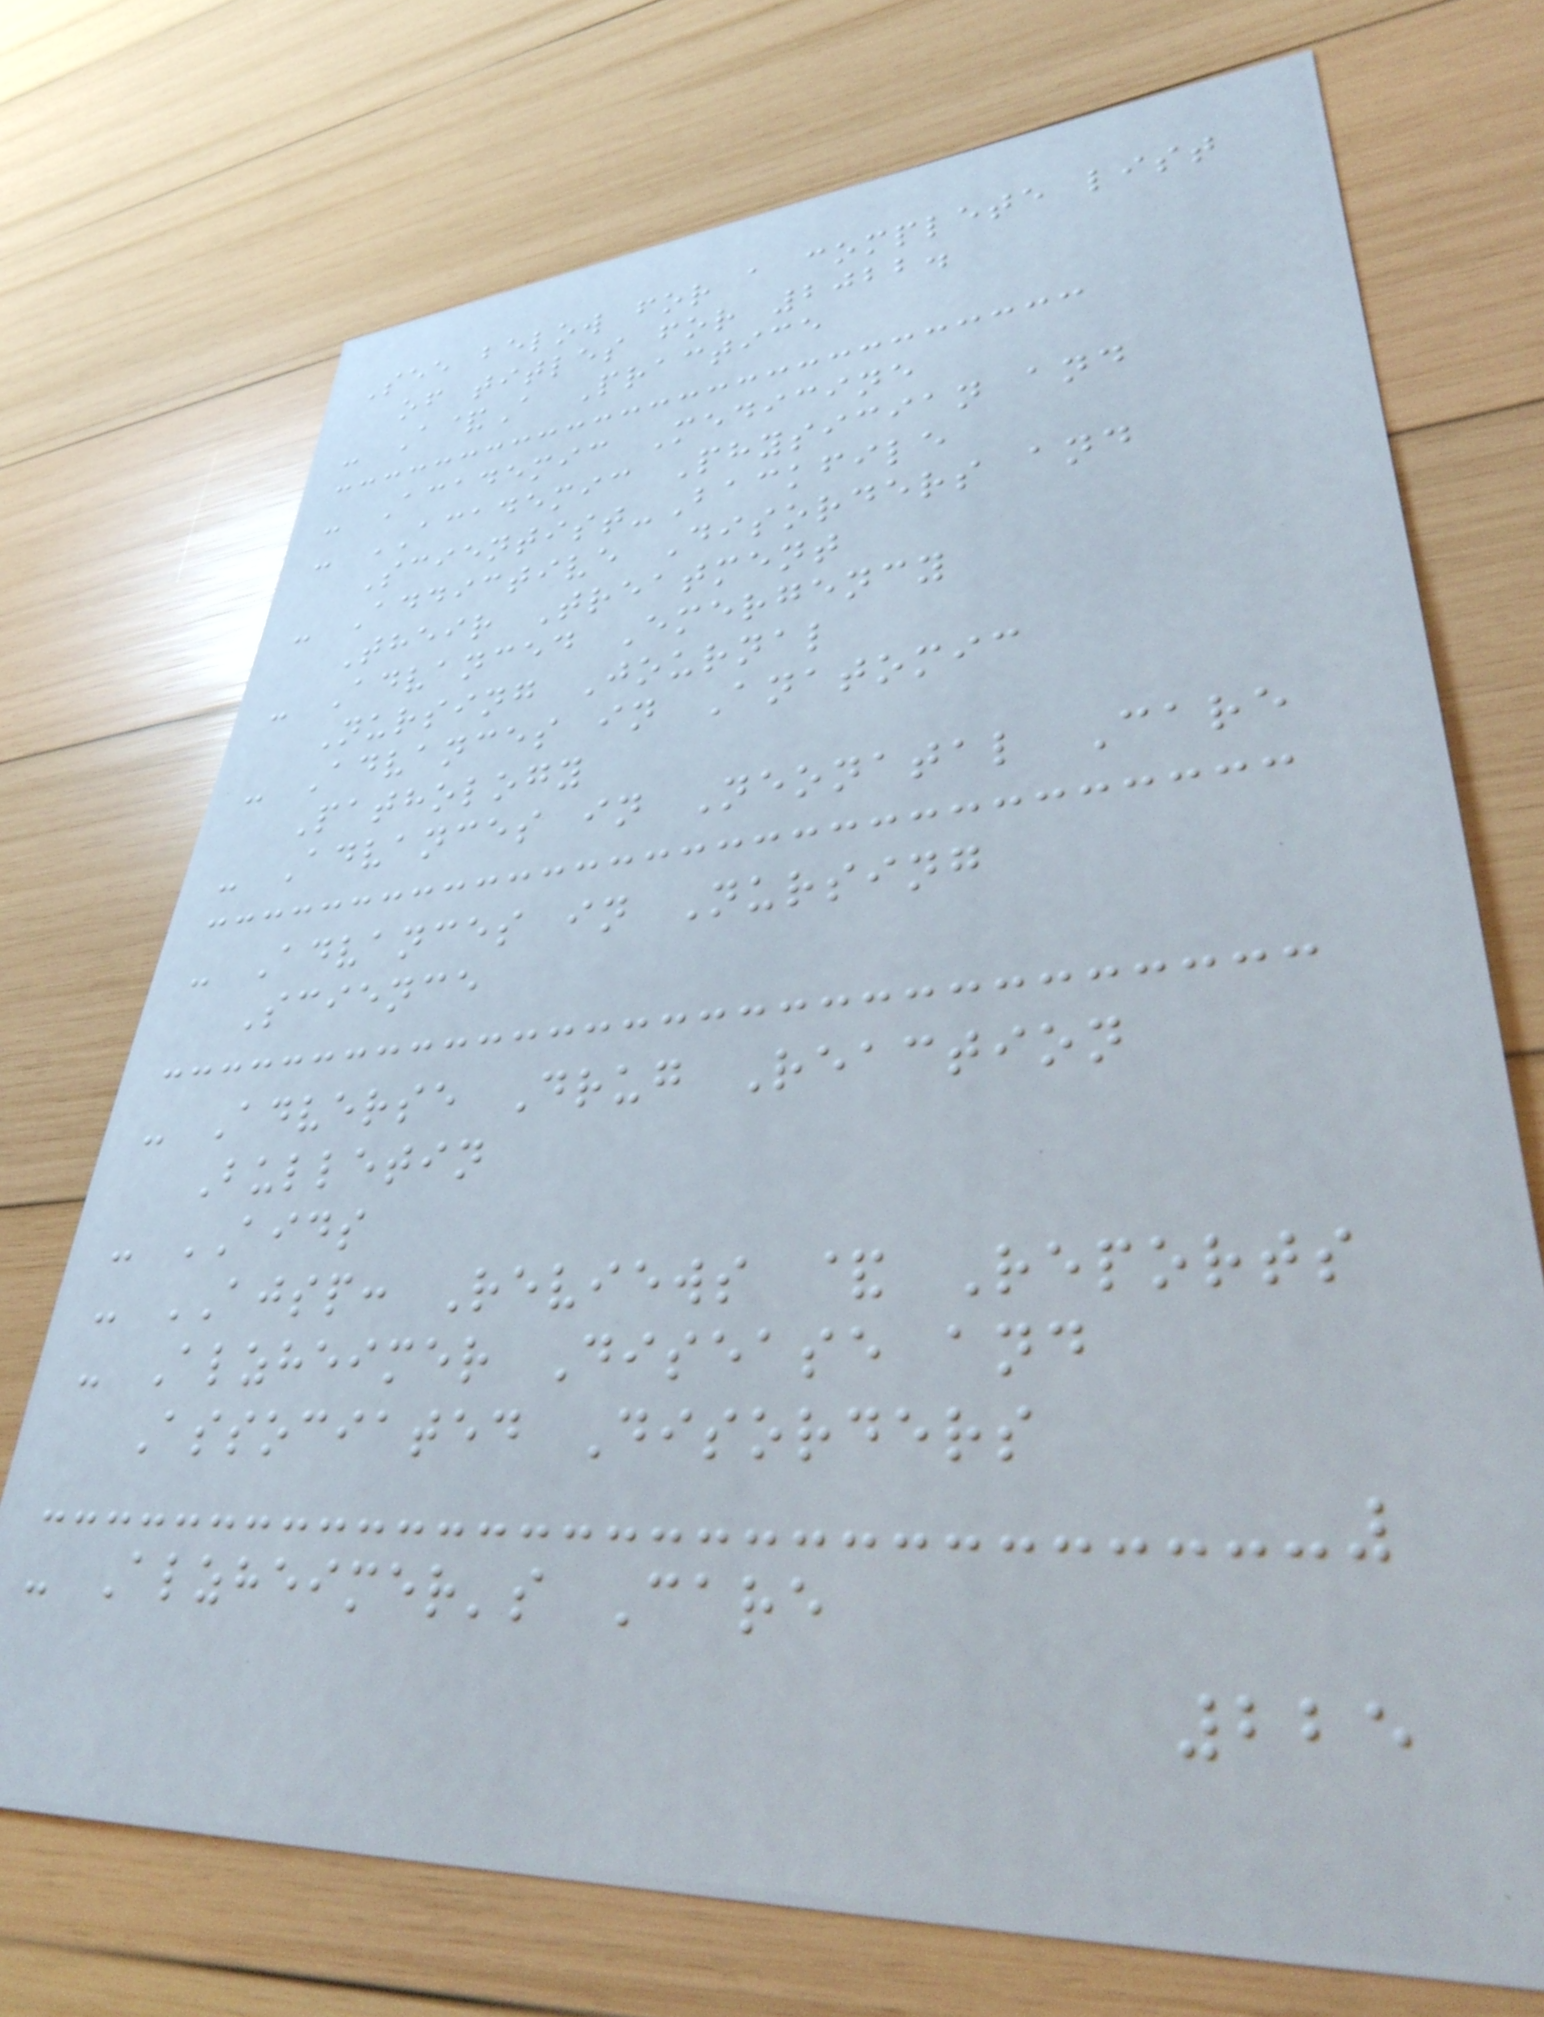See below for a complete list
of titles for 2022.
- A&A Practice
- Academic Medicine
- ACADEMIC Physician and
Scientist-Backfile
- Addictive Disorders and
Their Treatment
- Advanced Emergency
Nursing Journal
- Advances in Anatomic
Pathology
- Advances in Neonatal Care
- Advances in Nursing
Science
- Adverse Drug Reaction
Bulletin
- AIDS
- AJSP: Reviews & Reports
- Alzheimer Disease and
Associated Disorders
- Alzheimer's Care
225
